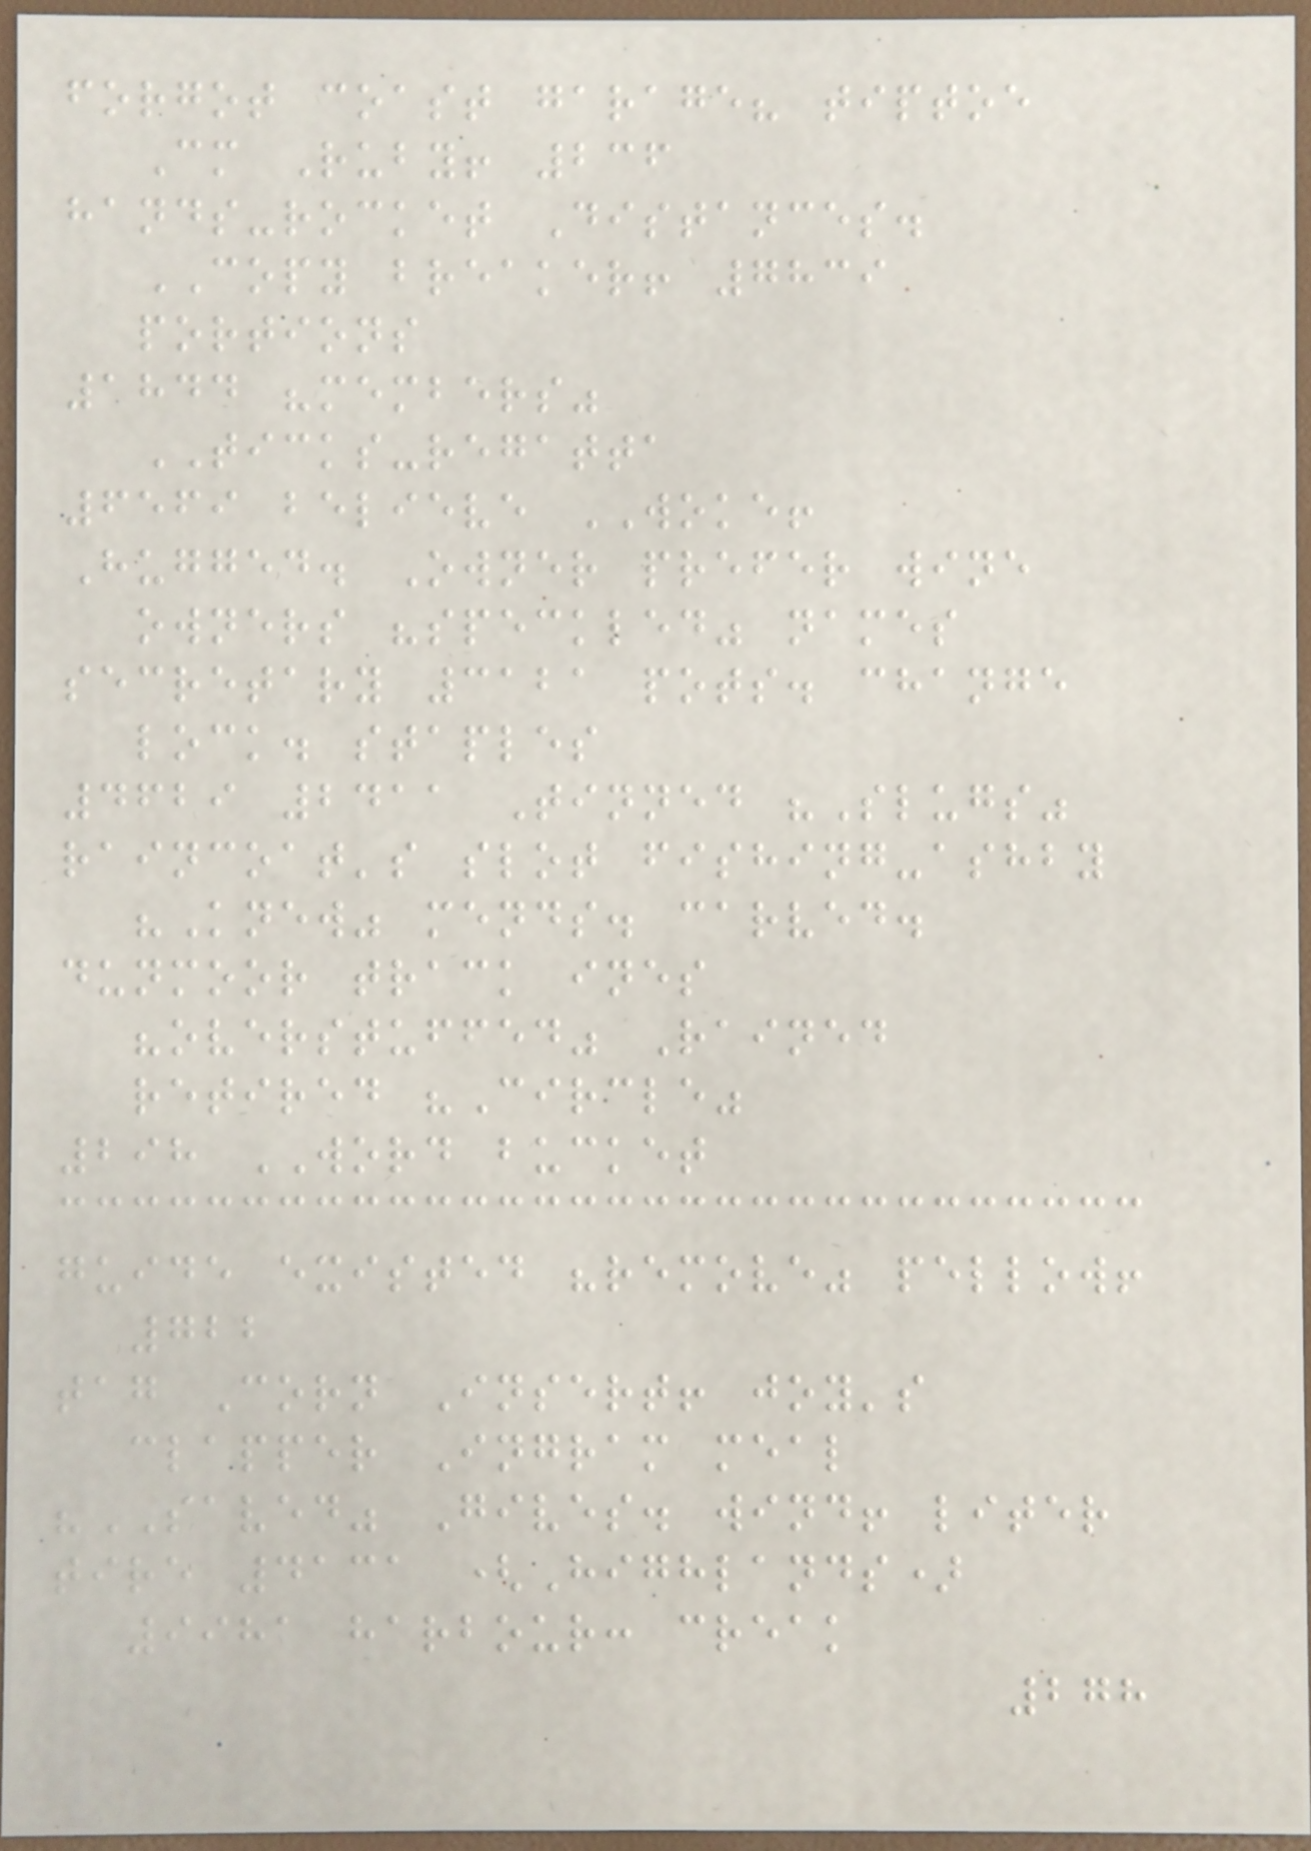forgot coast garage? tiptoe
Cm Ruby! 236
hands-rocket Distances.
COPY breaker! 7839
portions
1844 "members"
TICKS-regatta
6569 believe WOKE!
Hugged. Owner prefer wine
owners "speckled" names
secretary 3121 pots. change
lock. staples
4629 2411 Tinned "Slugs"
raincoat's slot fishing-ashby
"Knew" mends. carved.
dunmoor track ines
"overstuffed" Rained
retired "Circle"
298 WORD bucket
guide existed "remove" pellow!
722
tag Corn Insert! joy's
clapper Ingram meal
"SAVED" Gives. wind! liter
tire 4131 (Highlands)
9981 harbour: creak
278
